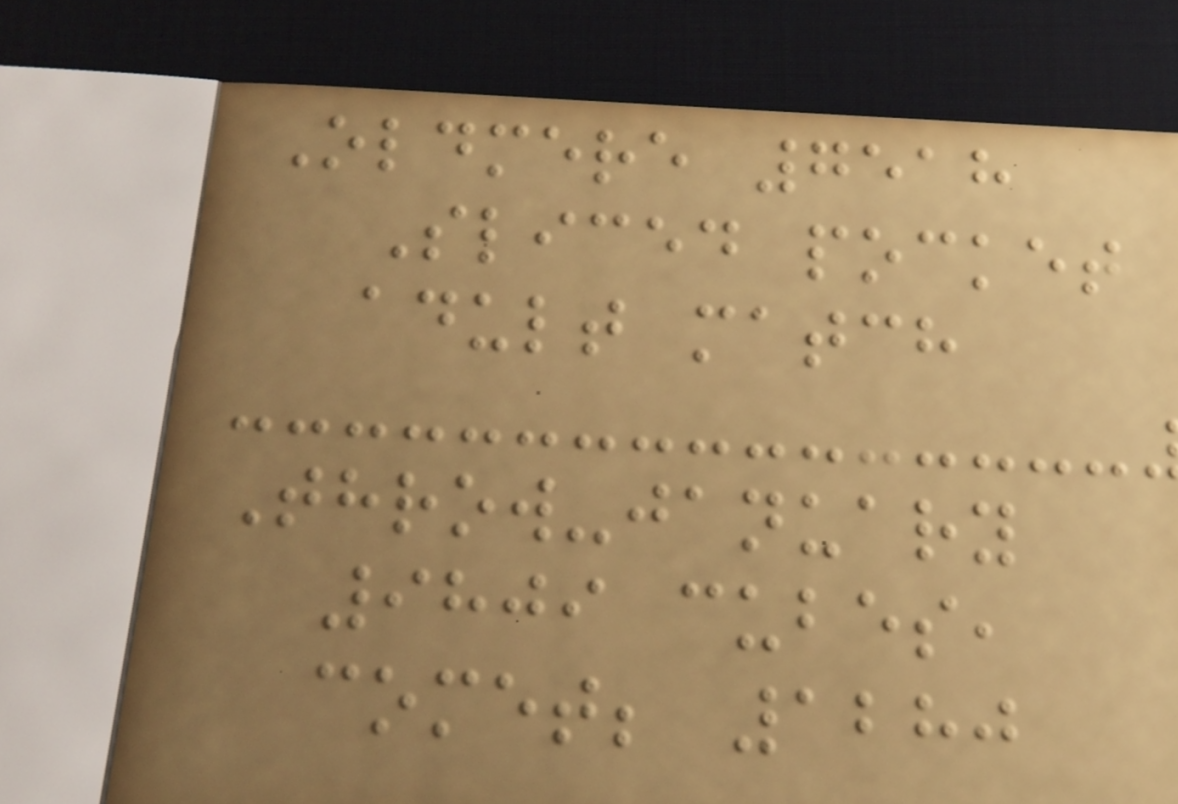Oldmere 7518
Sliced pocket
adult match
Throw-january
9809 cubes,
comet; 1280
